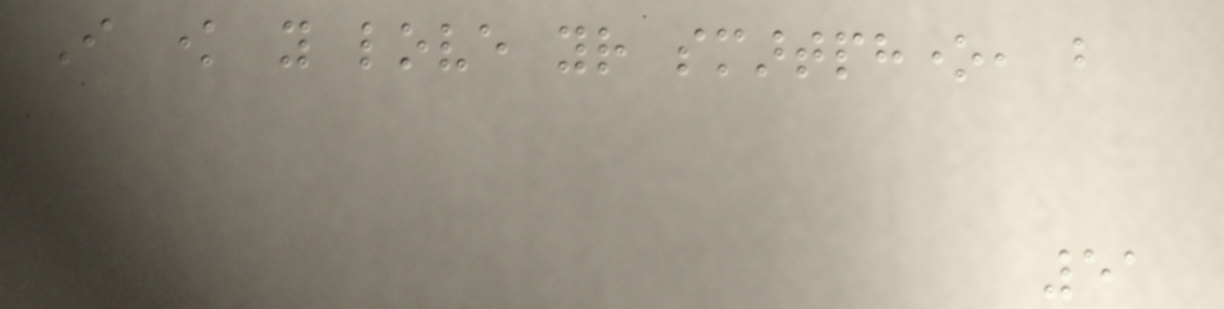I know you love your smartphone, but
51
